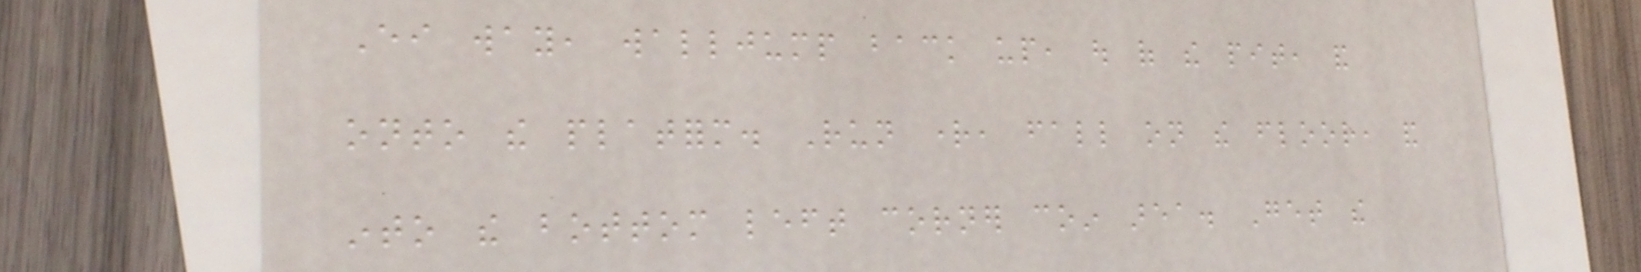Either way, walljump back up, out of the pit, and
onto the platform. Run right, fall on the floor, and
into the bottom left corner coin area. Get the
